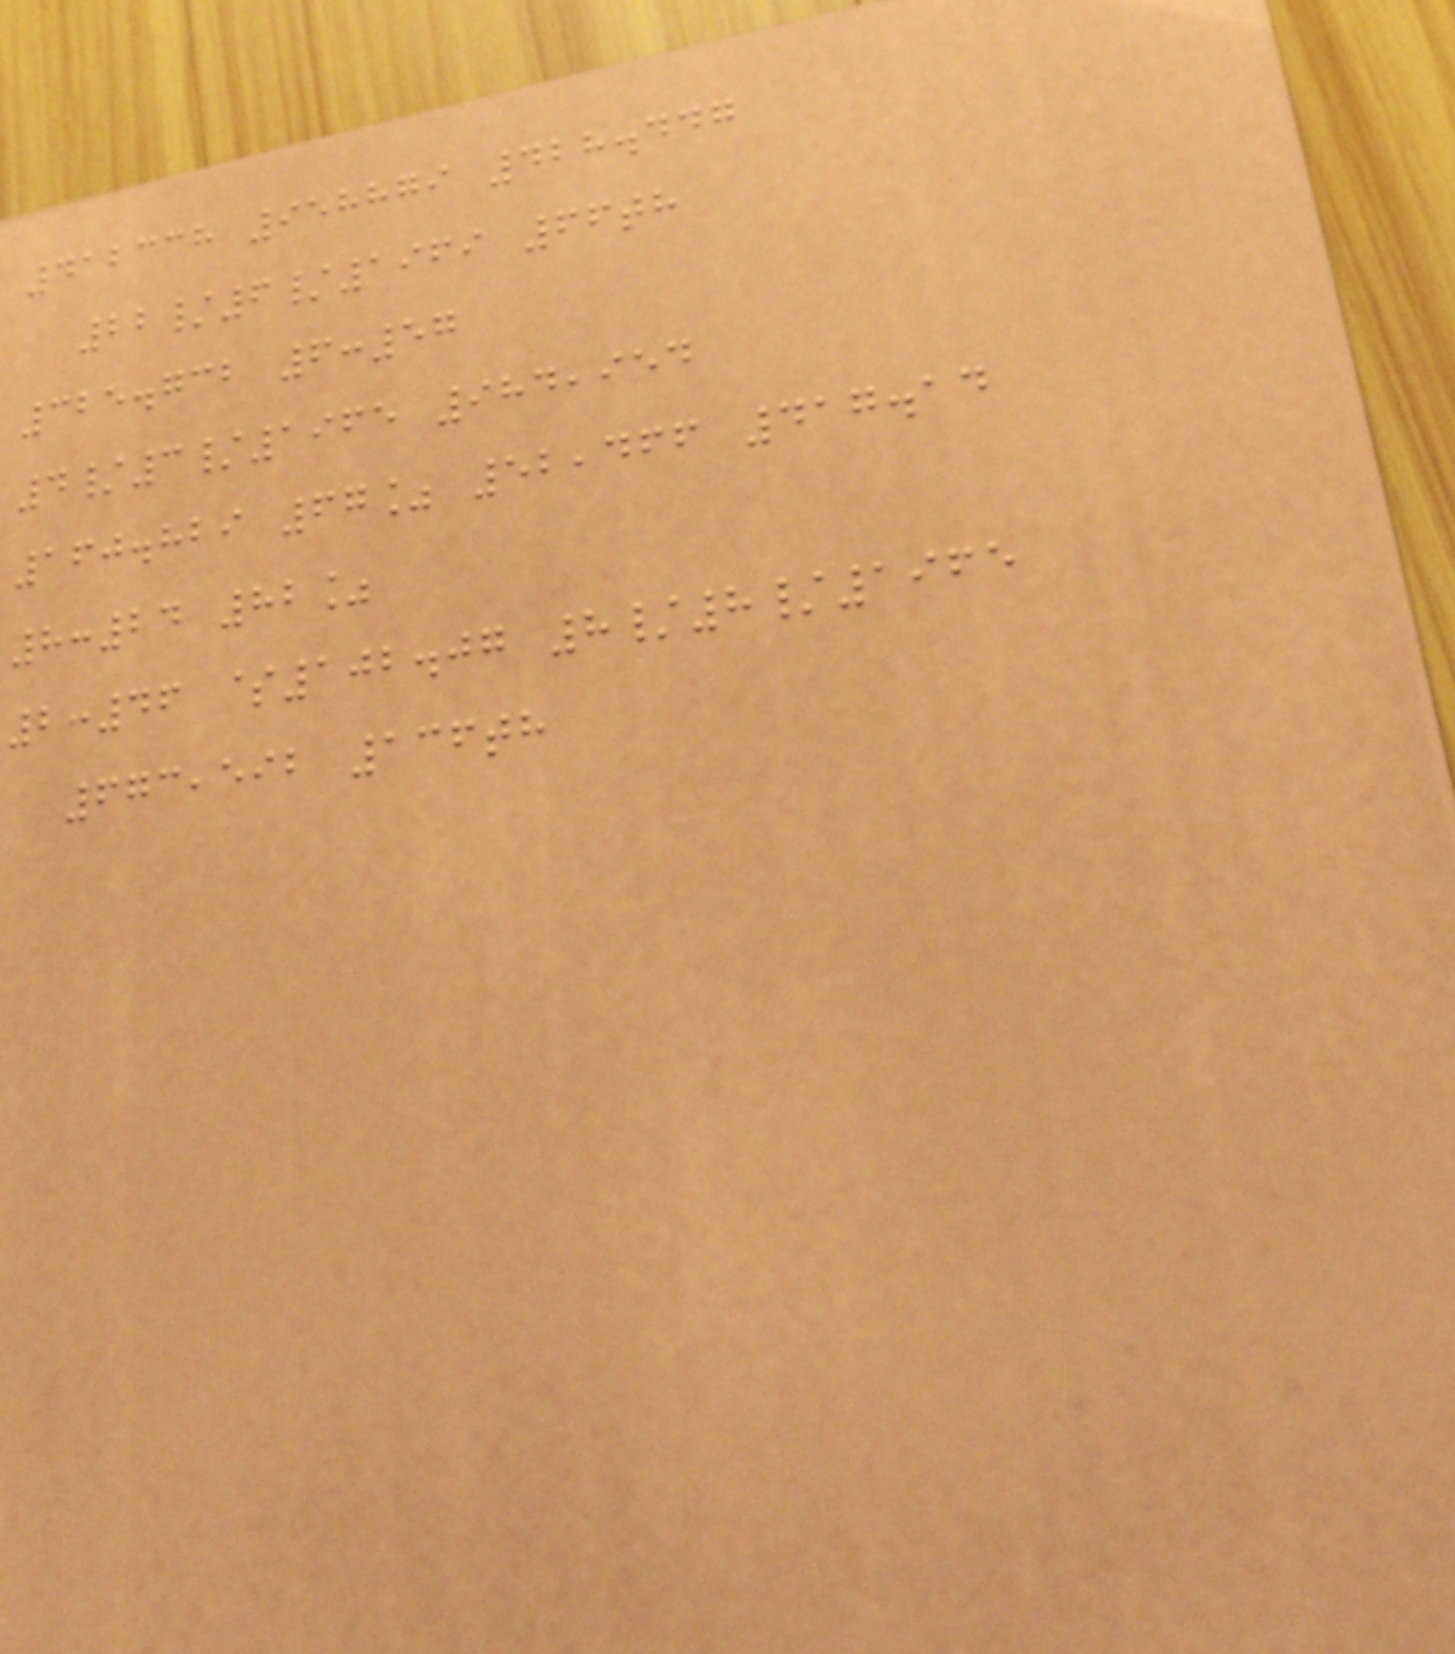412338 958879 428.447
22/6/1969 66th
325.732 6:57
4/3/1965 984,954
160.829 67% 52,466 417.14
8:24 82%
2:46 $102.07 8/8/1965
673,592 136th
